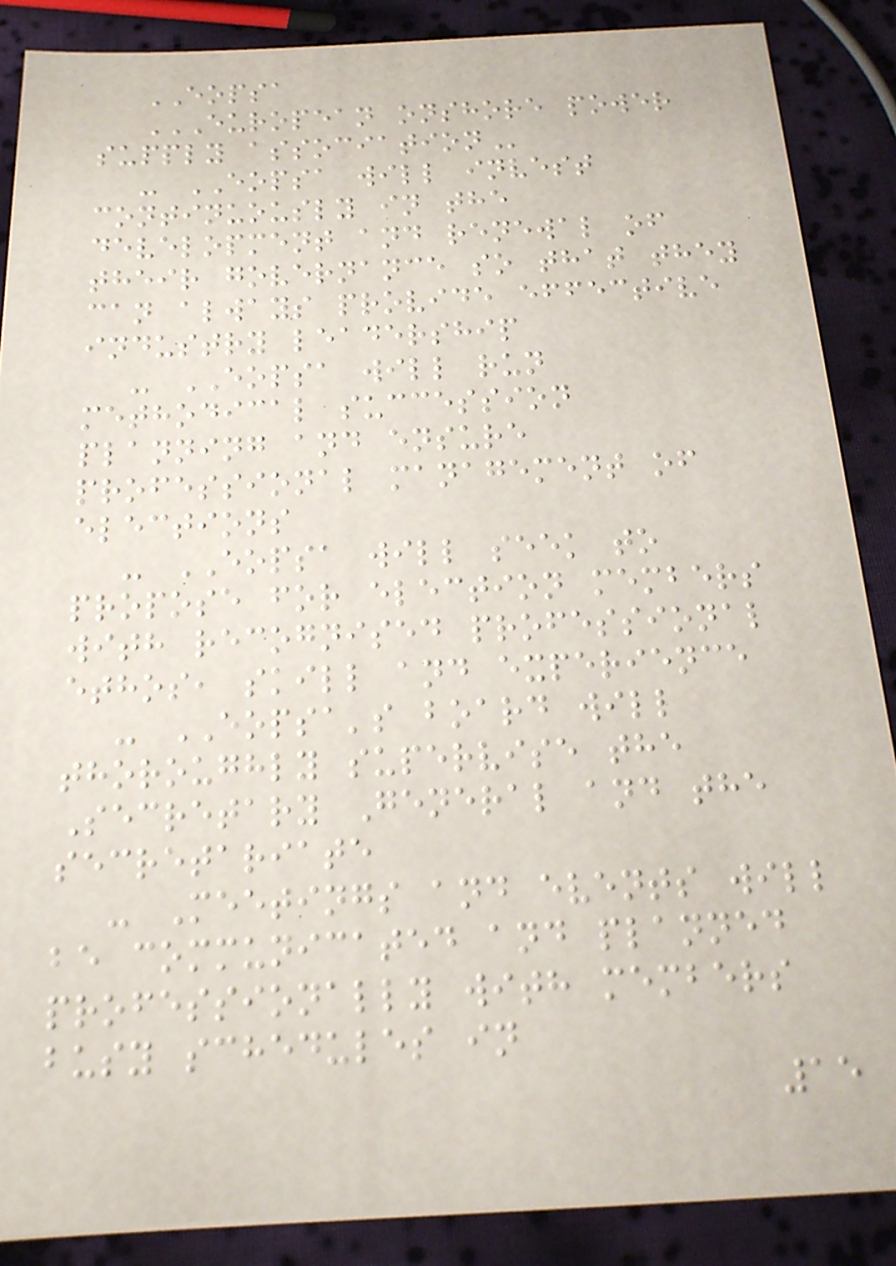EOPSA
EUROPEAN ONSHORE POWER
SUPPLY ASSOCIATION
- EOPSA will invest
continuously in the
development and renewal of
their governance so that they
can always provide effective
industry leadership
- EOPSA will run
methodical succession
planning and ensure
professional management of
elections
- EOPSA will seek to
propose for election members
with recognised professional
ethos, skill and experience
- EOPSA's board will
thoroughly supervise the
Secretary General and the
secretariate
- Meetings and events will
be communicated and planned
professionally with members
busy schedules in
15
